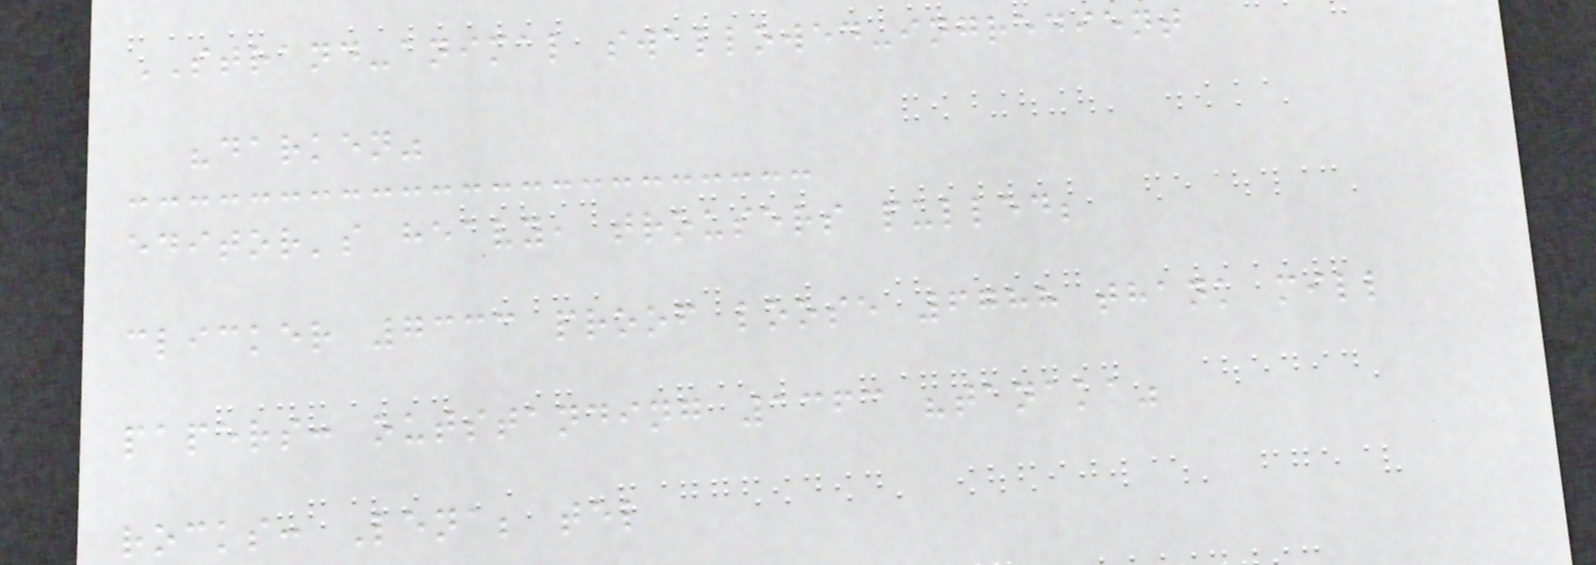STRAND-animal swallowed-ingredient
"darken"
editor's heavy, trousers pulled;
clicker 7333 proof loose 6788 thank mill
papers: outstanding 1363 "tanaka"
rocks: Lena; tel
